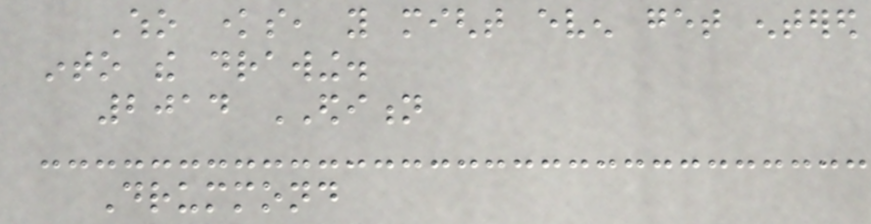Who knows, you might even get entered
into the drawing.
2014 EDITION
Drummond
